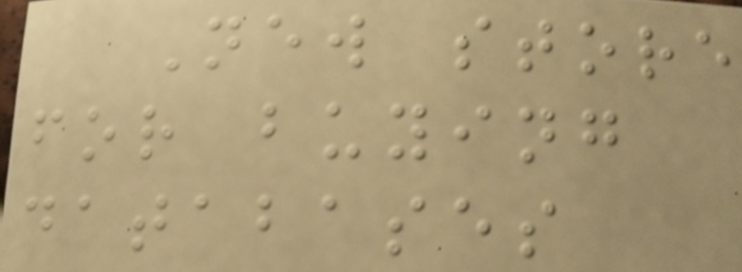New store
for buying
databases
